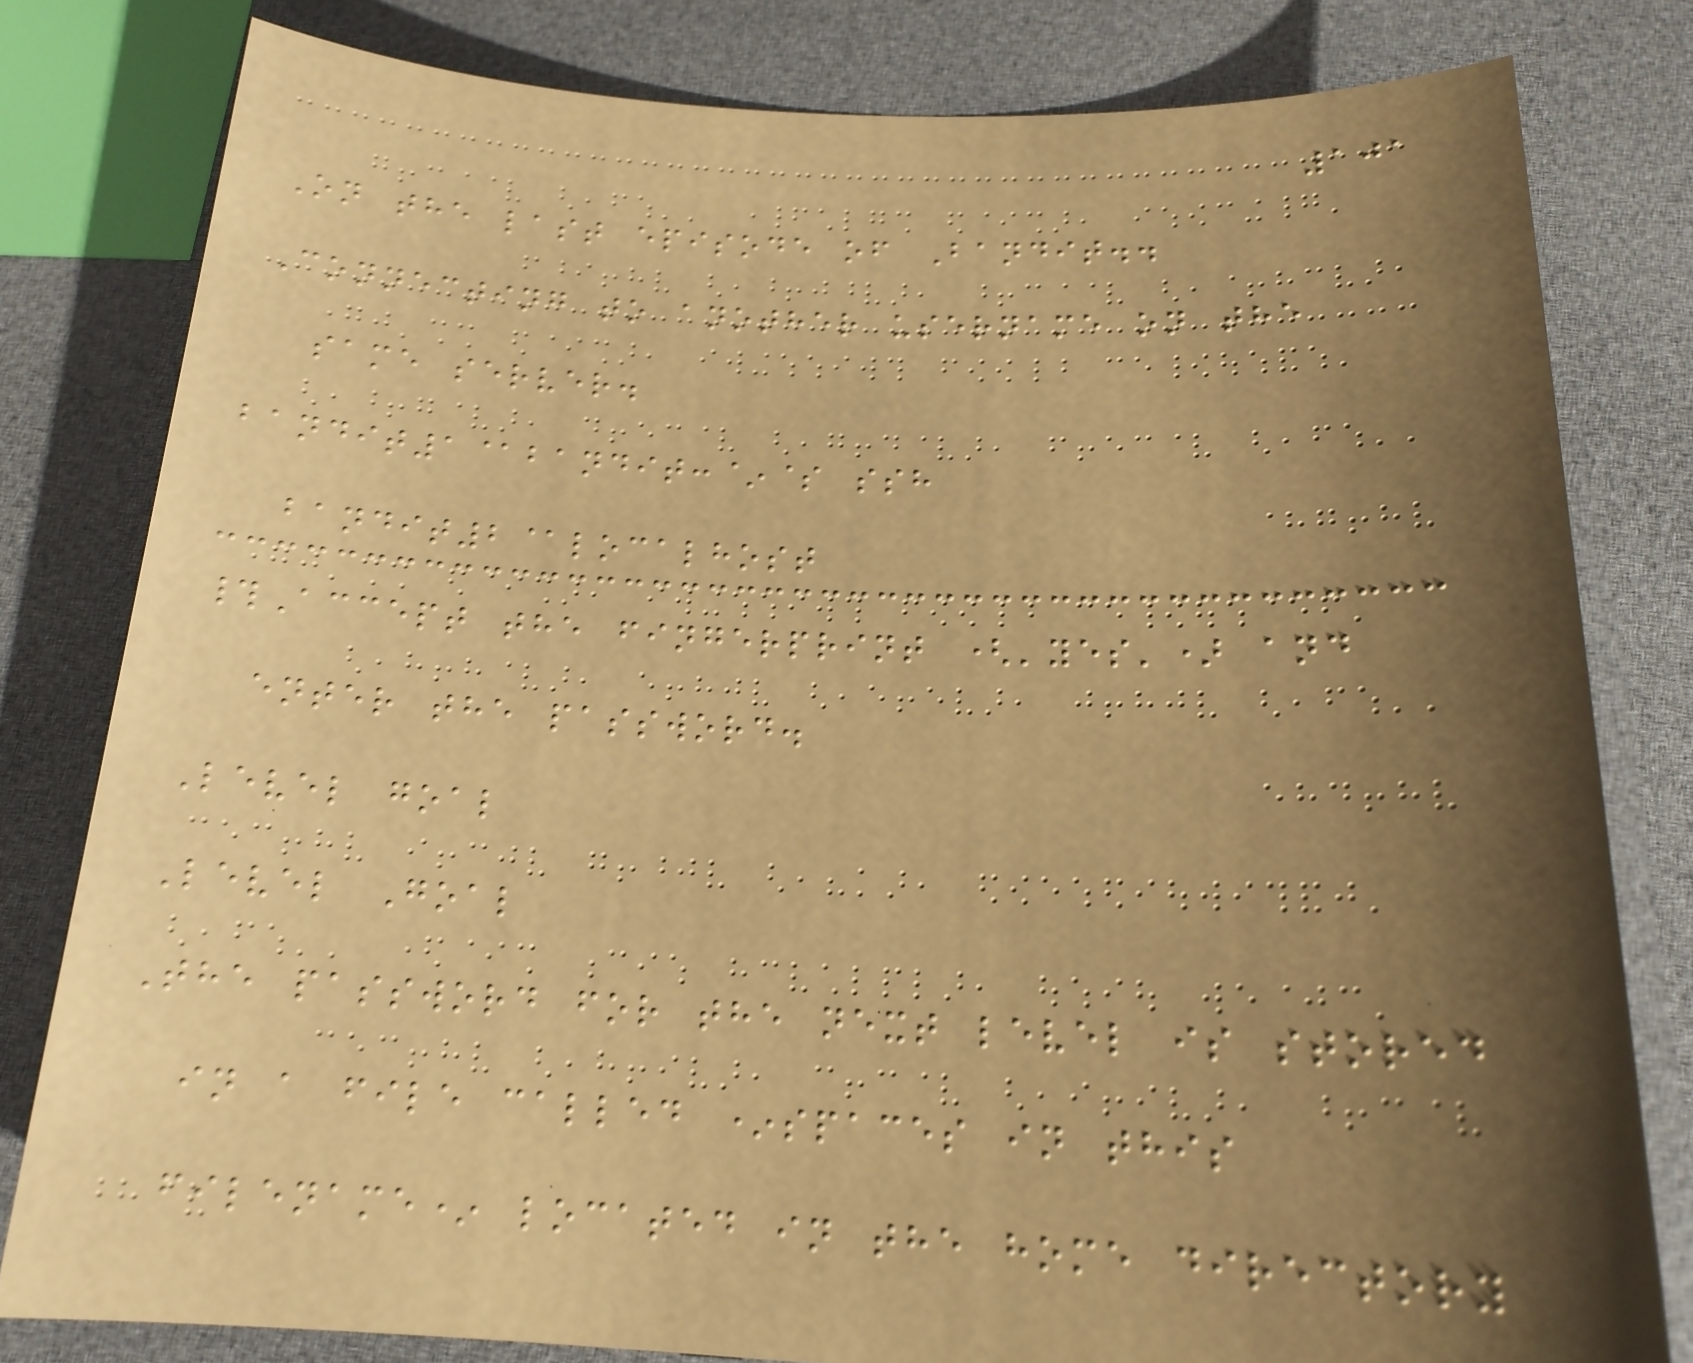101
On the last episode of Bandit..
Connecting to another username on the
same server.
bandit1@bandit:~$ ssh
bandit2@localhost
#Accept the fingerprint ('yes') and
enter the password.
Level goal
Level Goal
The password for the next level is stored
in a file called *spaces in this
filename* located in the home directory
